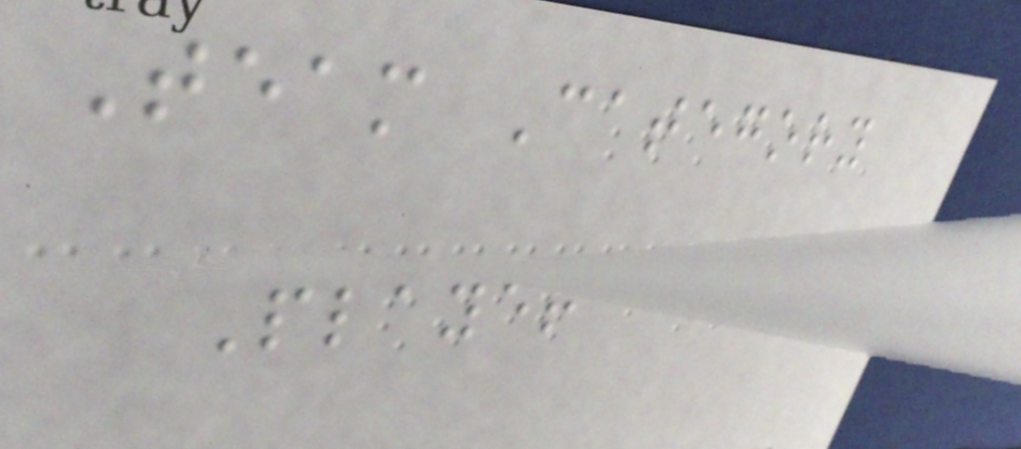Team Category
Player
